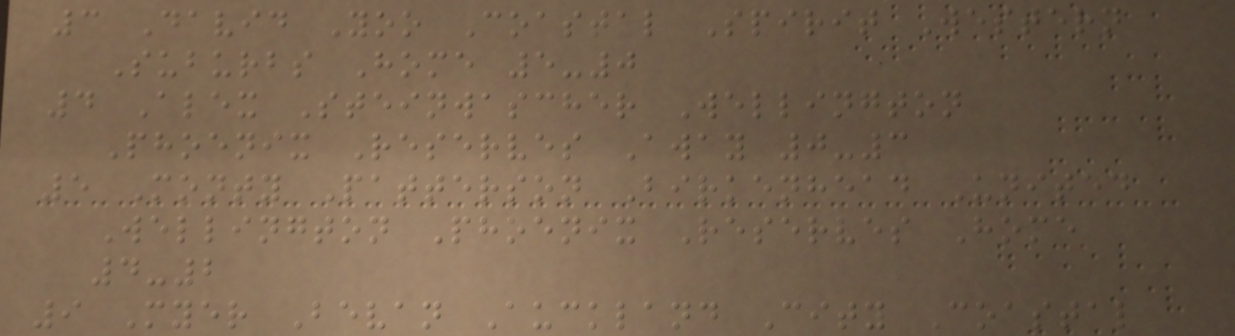3 David Yoo Coastal Spirit Western
Suburbs Home 5-0
4 Alex Steinwascher Wellington
Phoenix Reserves Away 0-3
5 Monty Patterson Birkenhead United
Wellington Phoenix Reserves Home
4-2
9 Myer Bevan Auckland City Coastal
